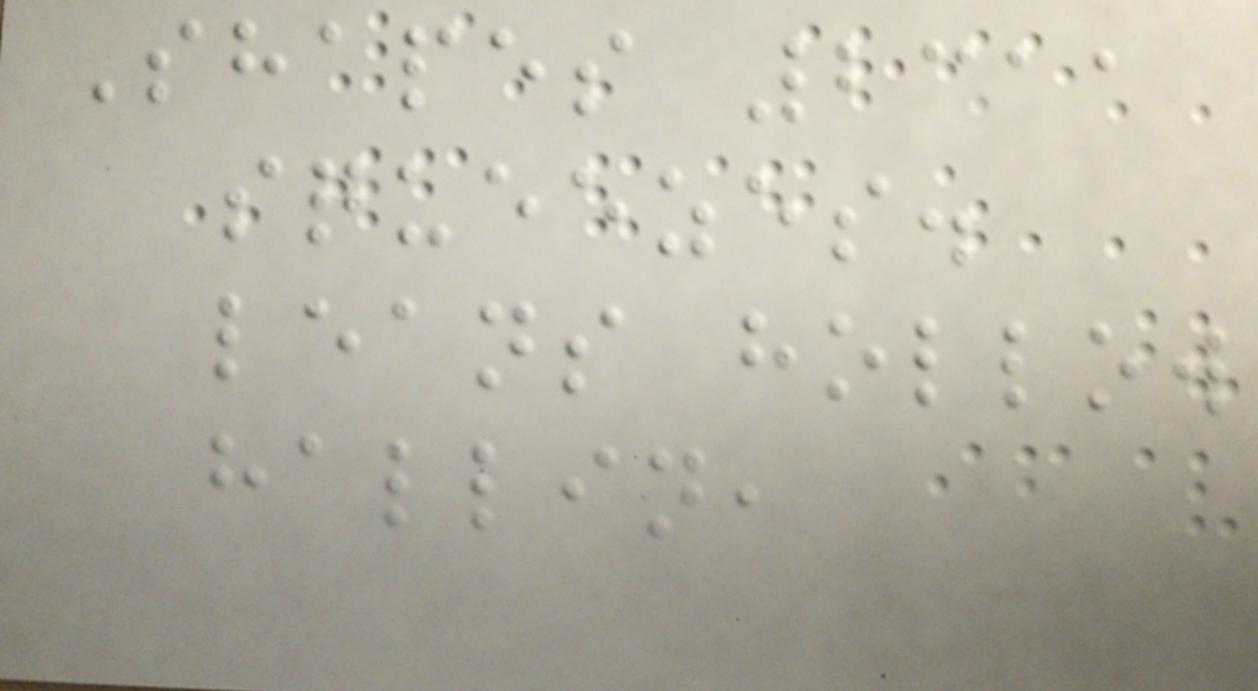Shapes 2311
squeezes.
leans hollow
hallin,
